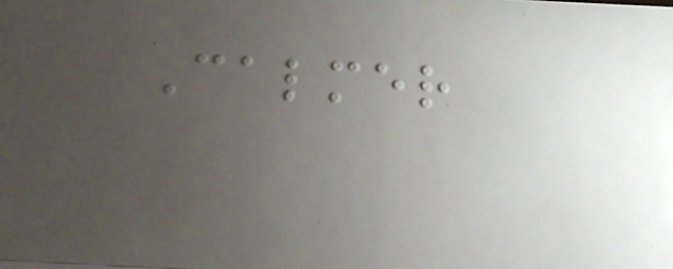Calmer
